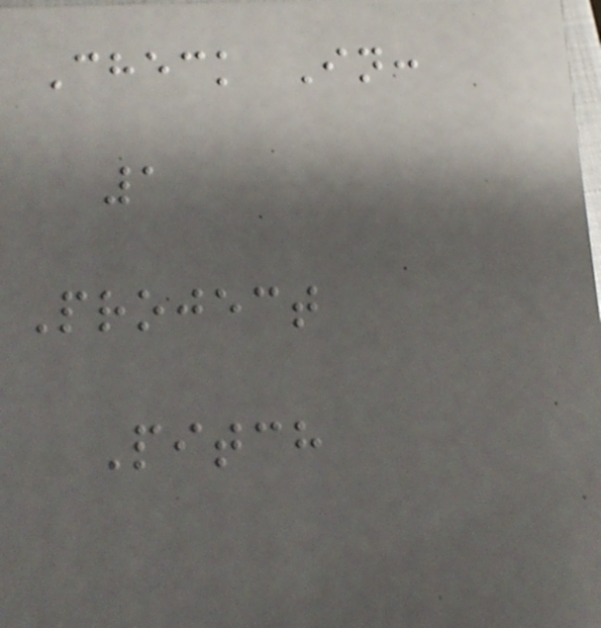Check In:
1
Project
Pitch
